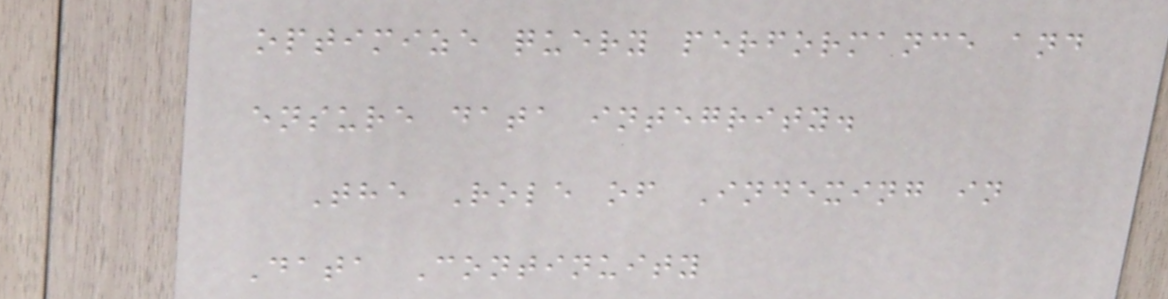optimize query performance and
ensure data integrity.
The Role of Indexing in
Data Continuity
